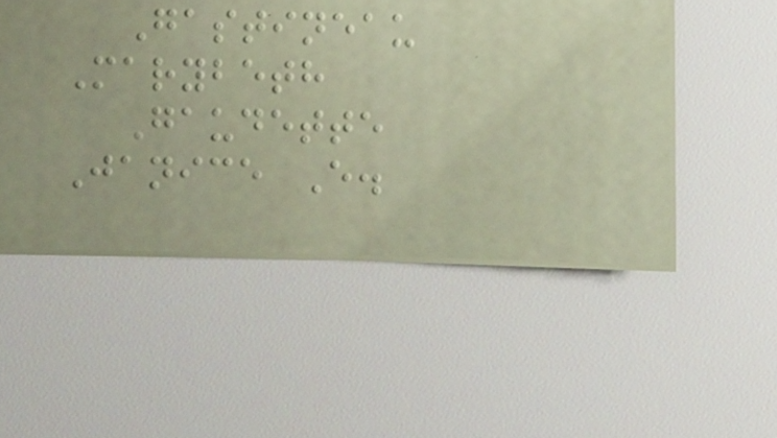Gastineau
Marybeth
Gaudette
Janice E.
